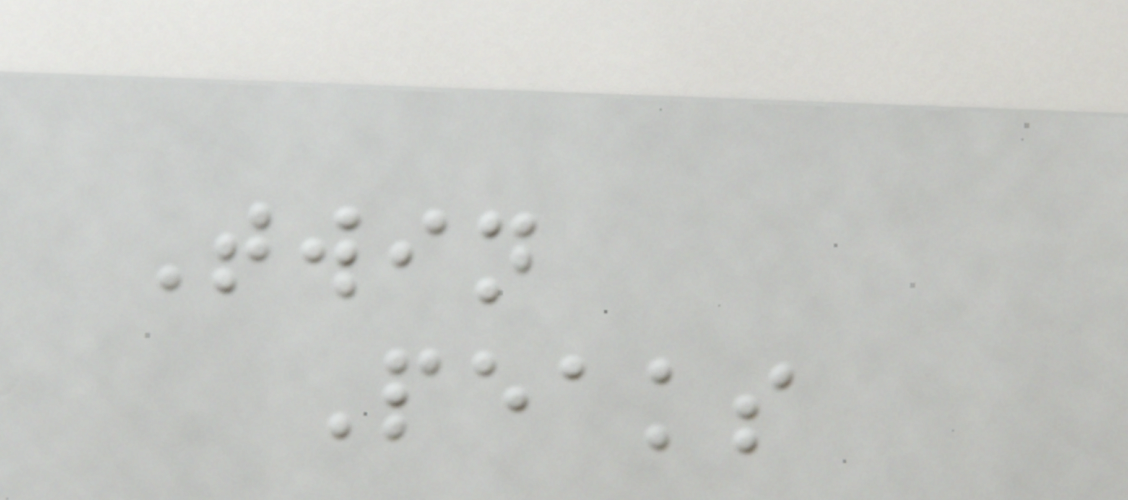Twin
Peaks
